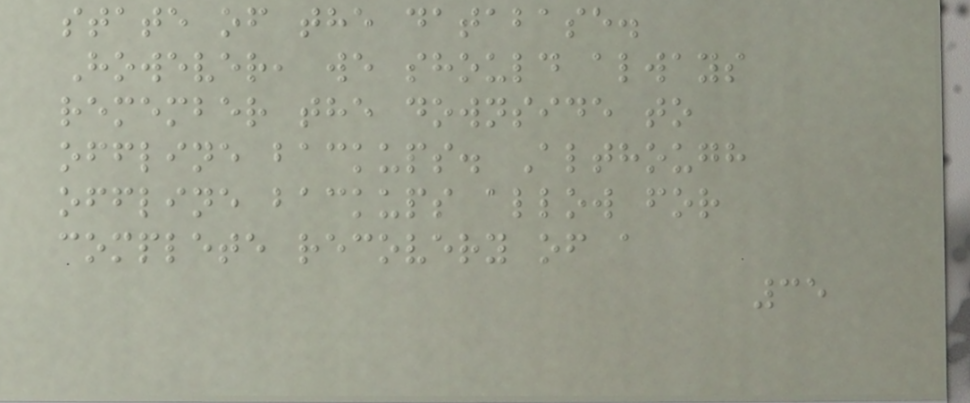state of the database.
However, we should always
remember the downside to
offline backups. Although
offline backups allow for
complete recovery of a
35
